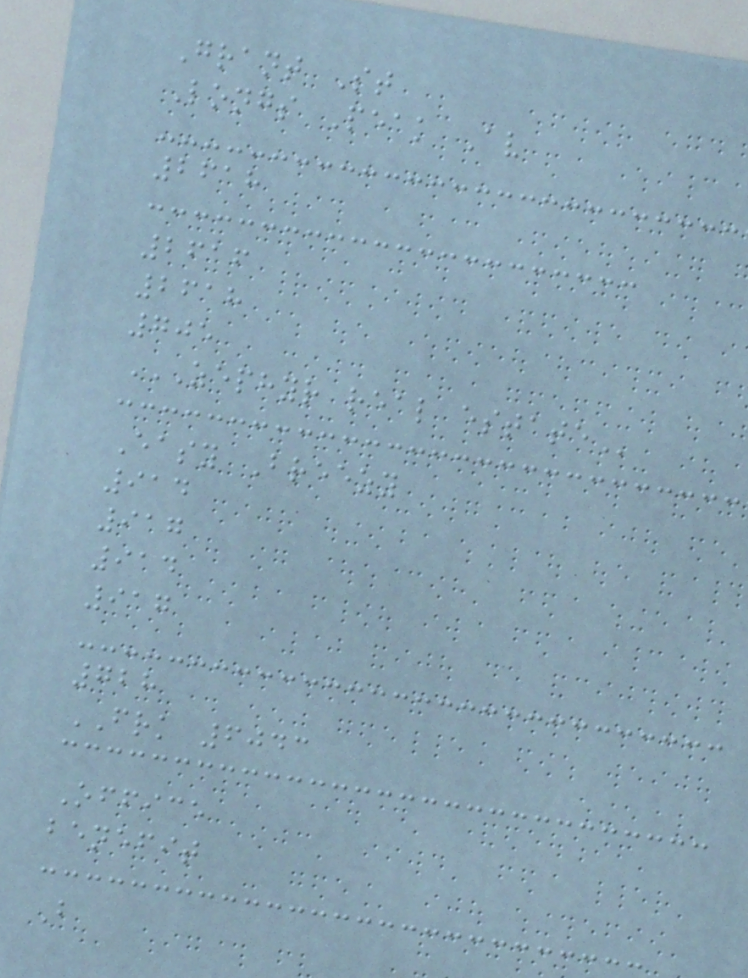Grant St
Longs Peak Av
2618
2616
2618
705
ZEPHYR REAL ESTATE
Easy Breezy
914
917
914
917
728
FRK 6043
Office
benefit
B
